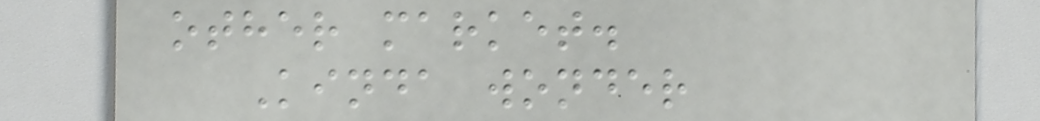other market.
Kinda wonder
